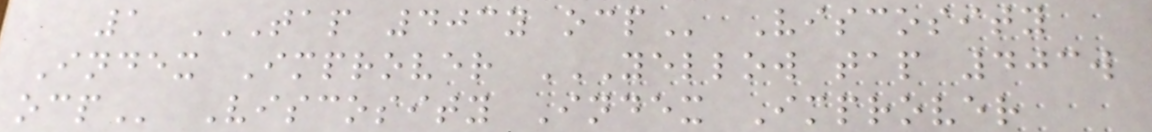1 TAP 403Y OCP Viscosity
Index Improver YELLOW TAP 403W
OCP Viscosity Index Improver
